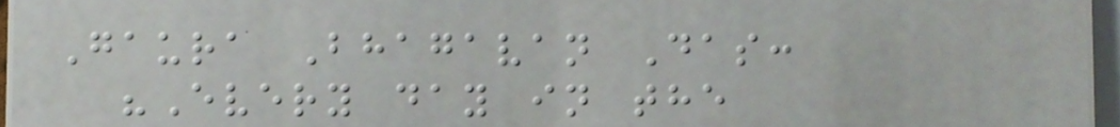Gaura Bhagavan Das:
"Every day in the
